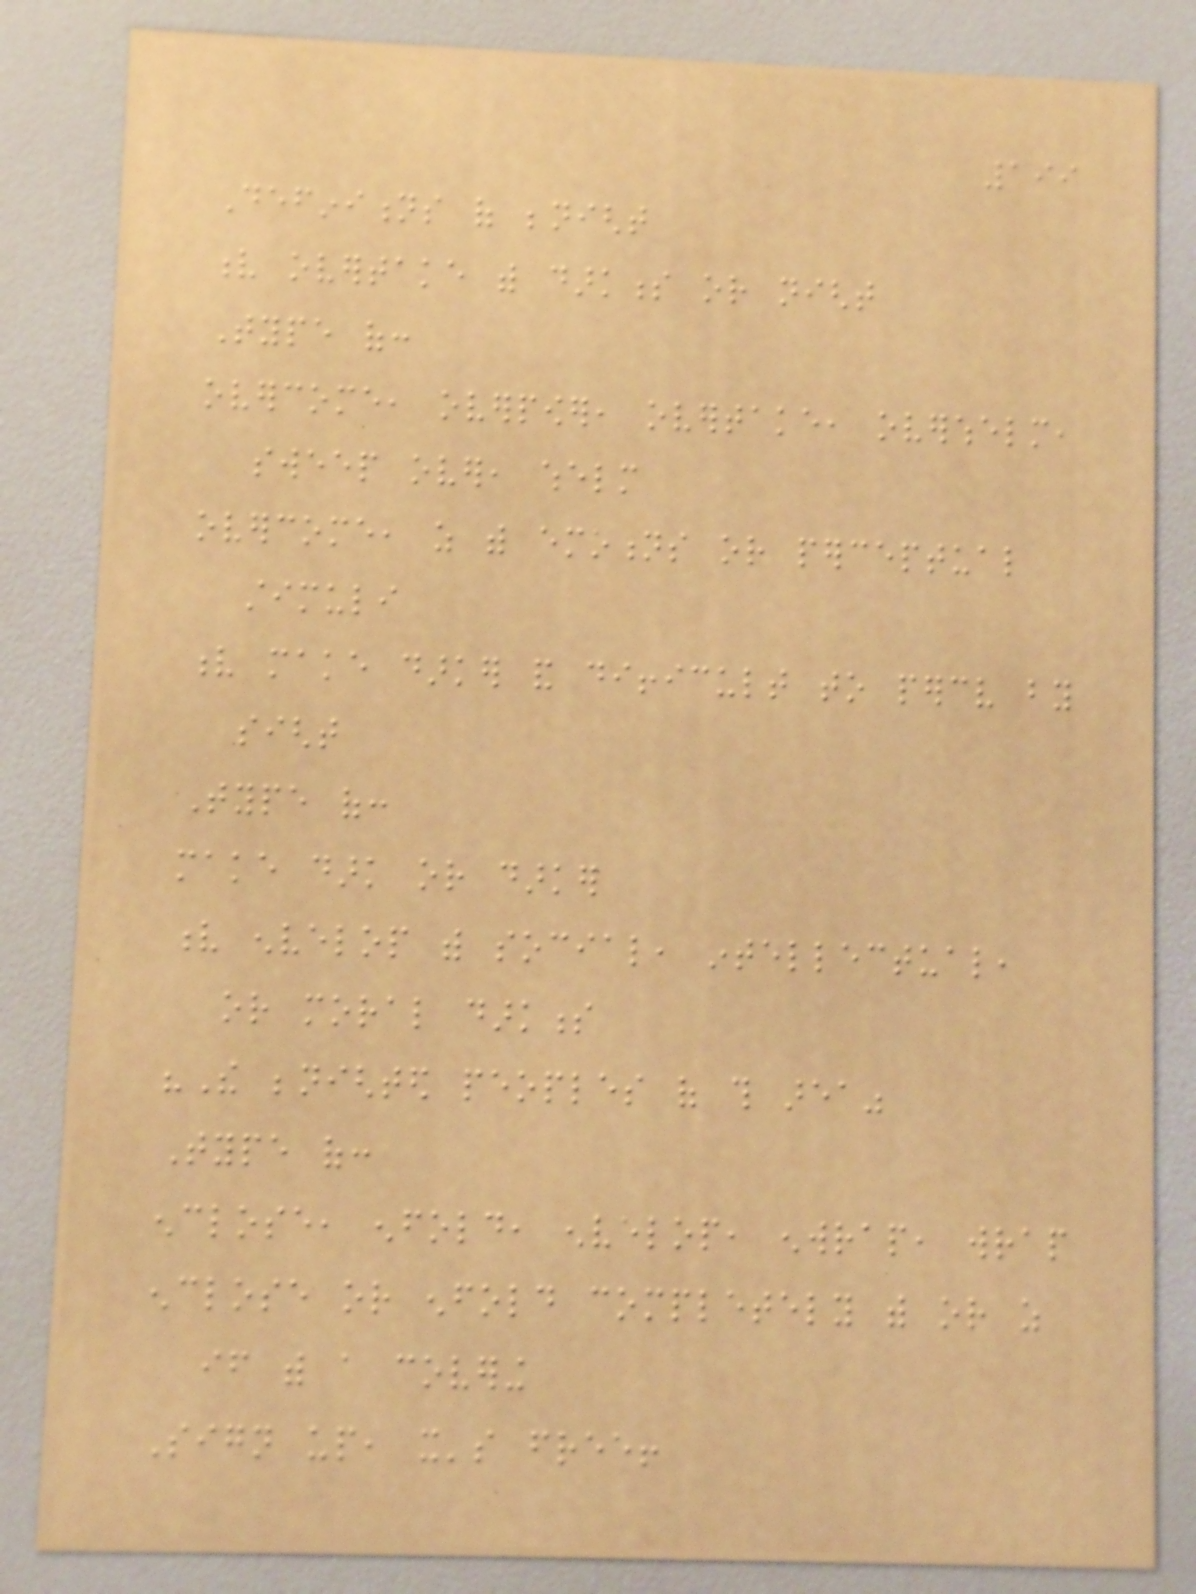199
Definitions of benight
v overtake with darkness or night
Type of:
overcome, overpower, overtake, overwhelm,
sweep over, whelm
overcome, as with emotions or perceptual
stimuli
v make darker and difficult to perceive by
sight
Type of:
make dark or darker
v envelop with social, intellectual,
or moral darkness
"The benighted peoples of this area"
Type of:
enclose, enfold, envelop, enwrap, wrap
enclose or enfold completely with or as
if with a covering
Sign up, it's free!
